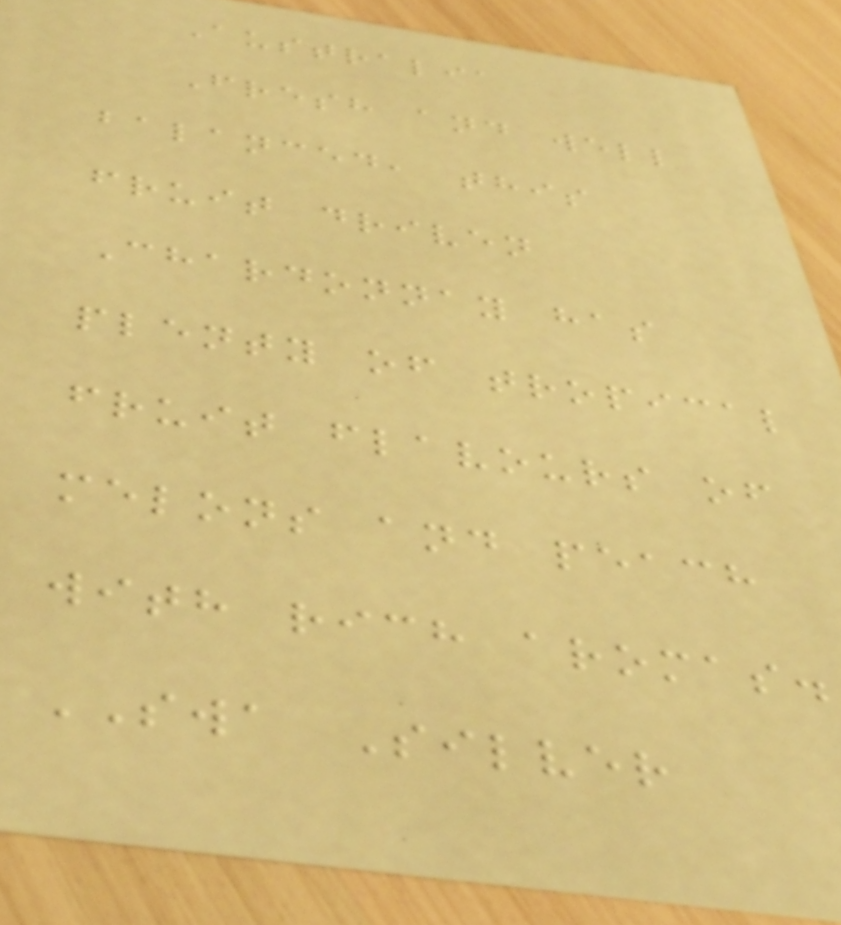Australia
Fresh and well
balanced, this
fruit driven
Chardonnay has
plenty of tropical
fruit flavours of
melons and peach
with rich aromas.
SWA Silver
